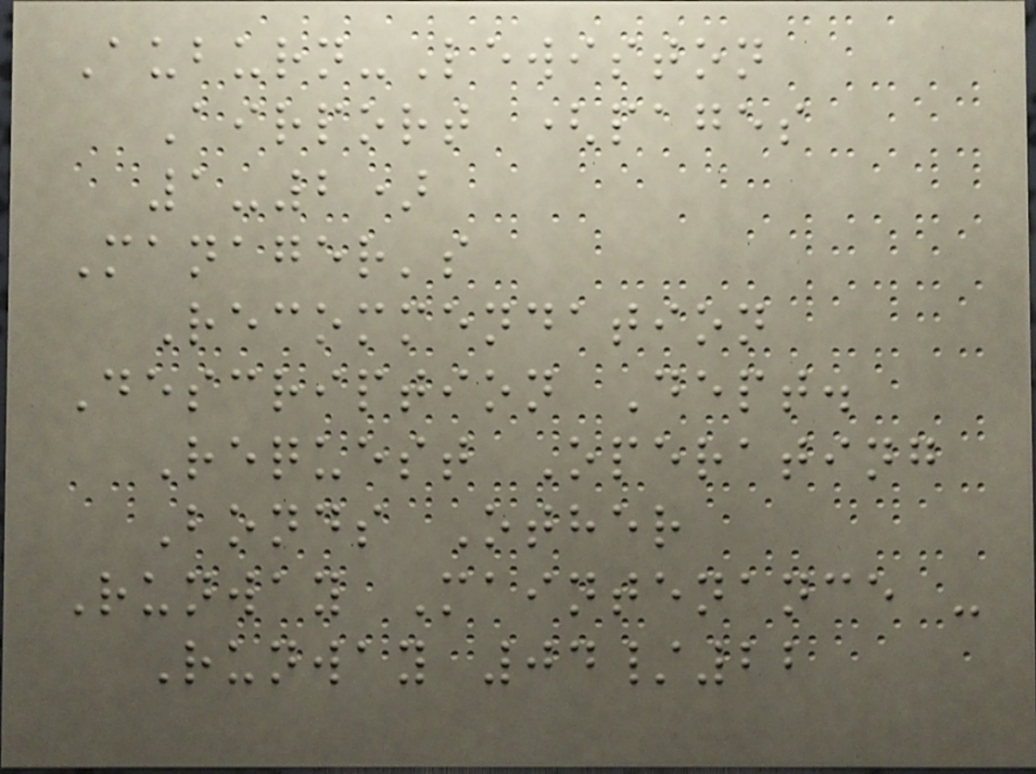Auburn-Lewiston
Airport (pages
1-2)
Manager's
Recommendation
Description Dept.
Request Operating
Bonds Other
Runway Maintenance -
Runway 04/22
